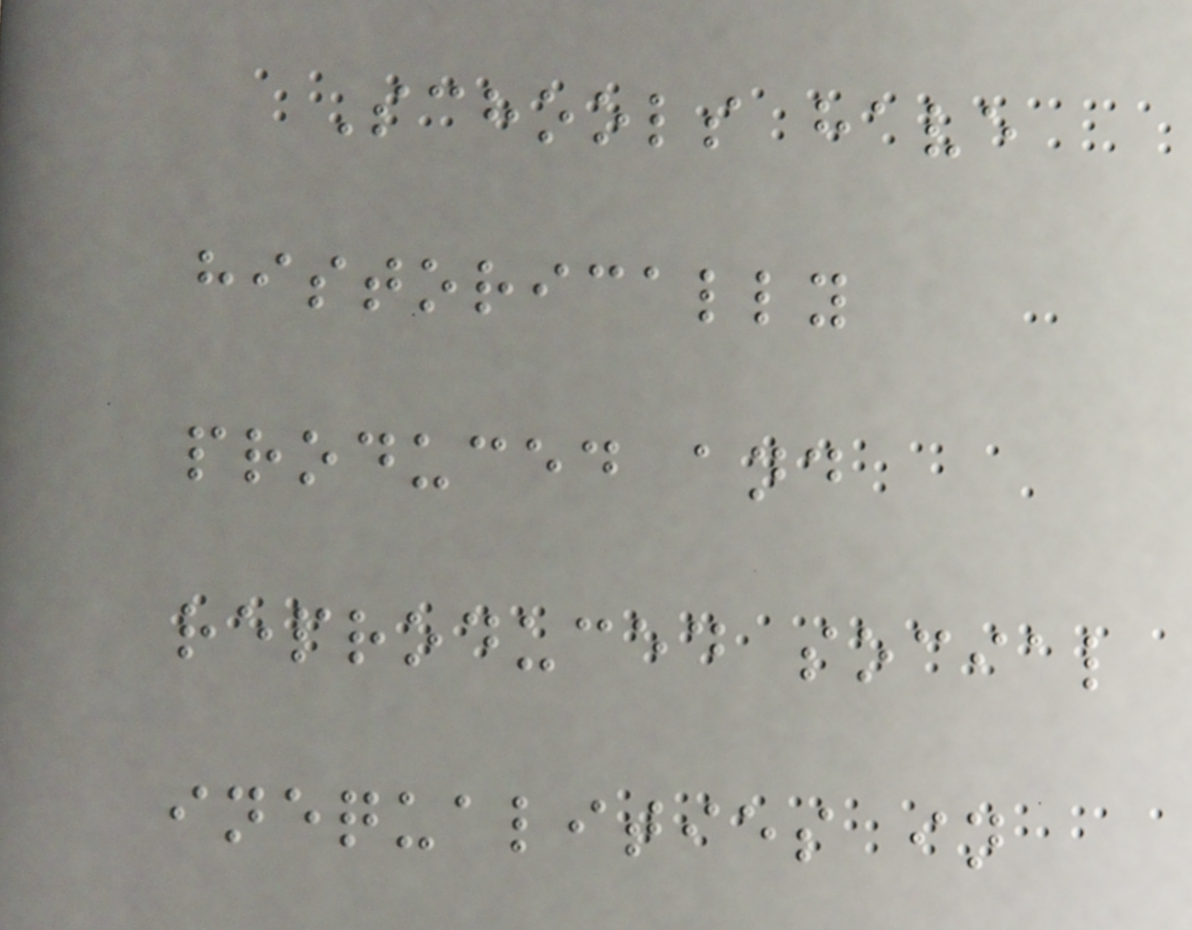Schools have
historically
produced and
reproduced social
inequalities in
